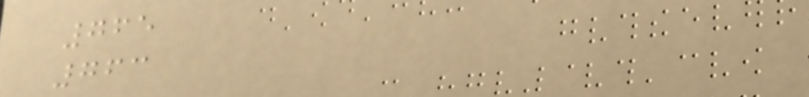765
763
